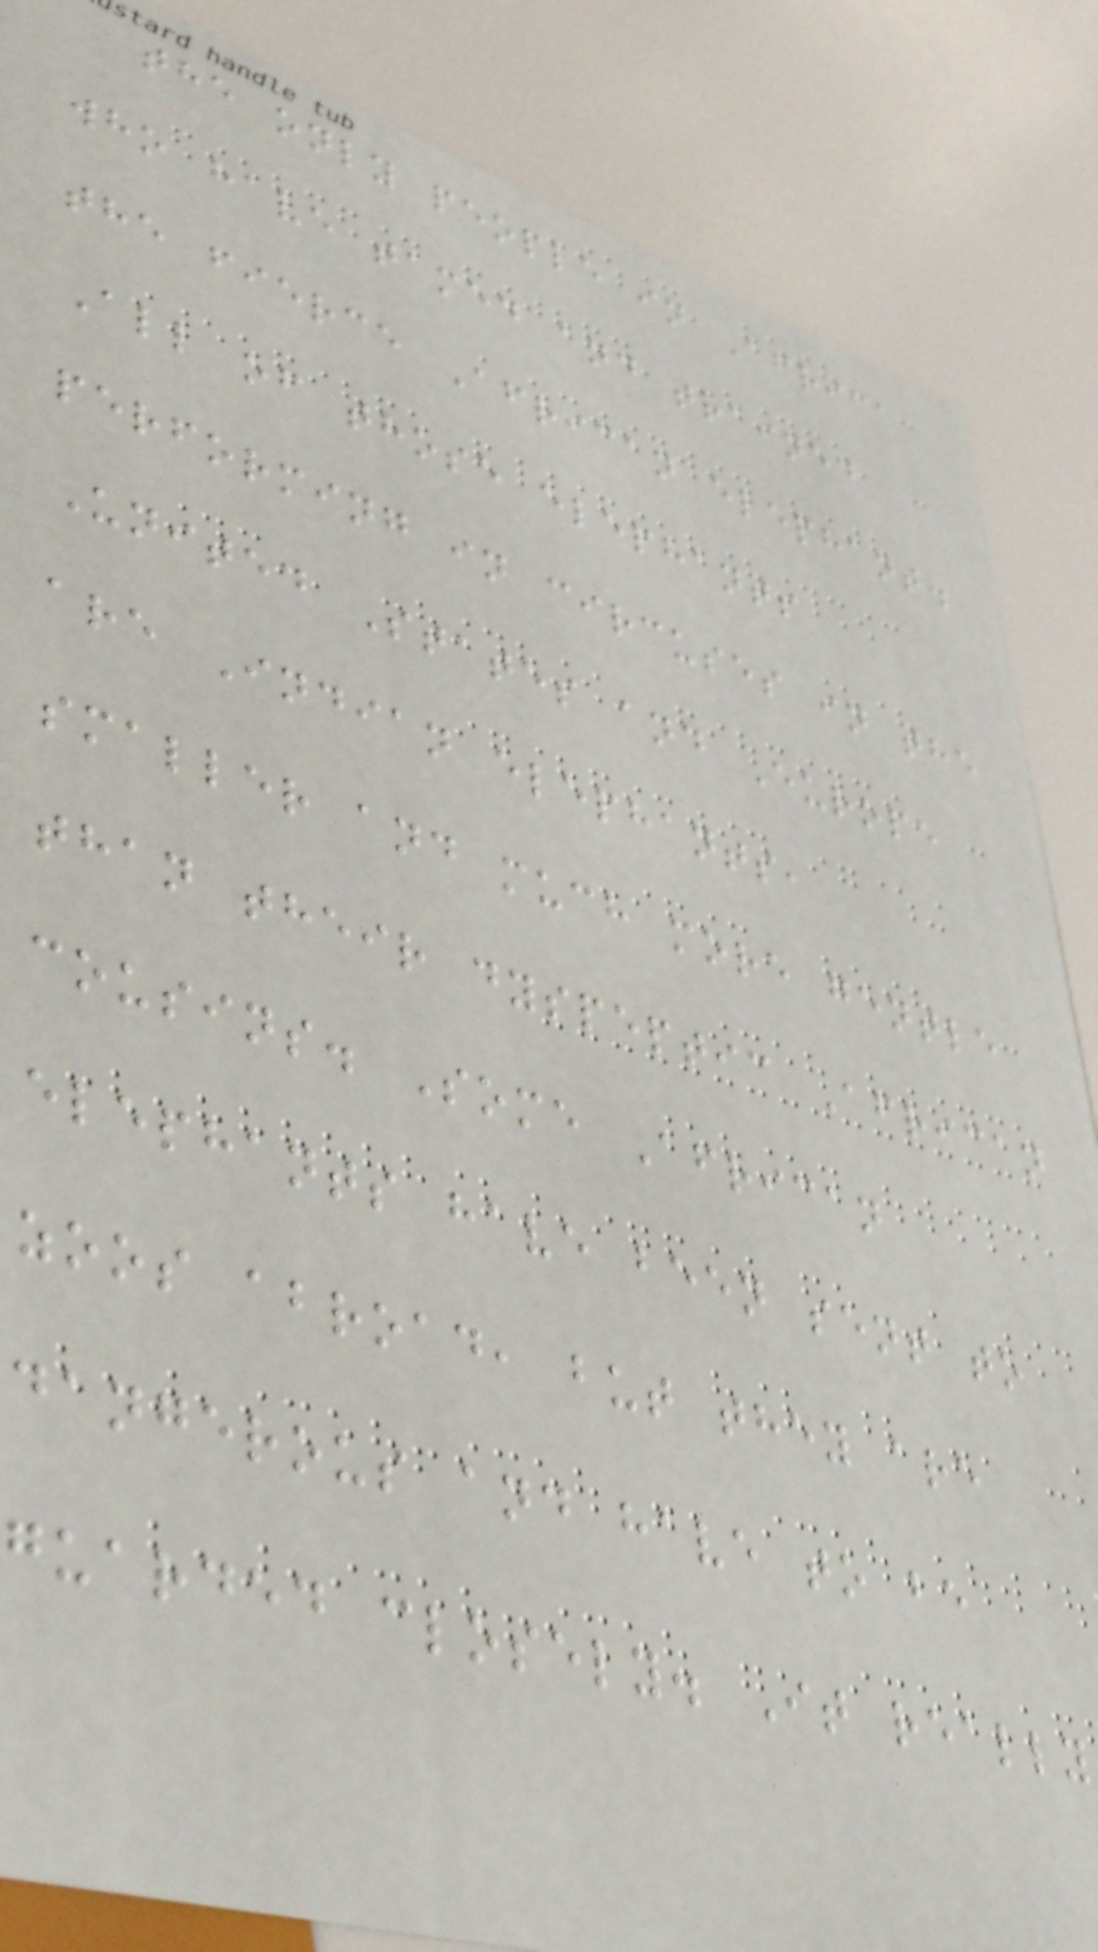the only people in Africa
who have tamed and trained
the fierce African elephant.
All of those elephants
performing in circuses in the
United States and Europe
are Indian elephants,
smaller and much more gentle
than their dyspeptic African
cousins. Some African
elephants have been sent to
zoos abroad, but they are
dangerous and have to be
guarded closely. It really
